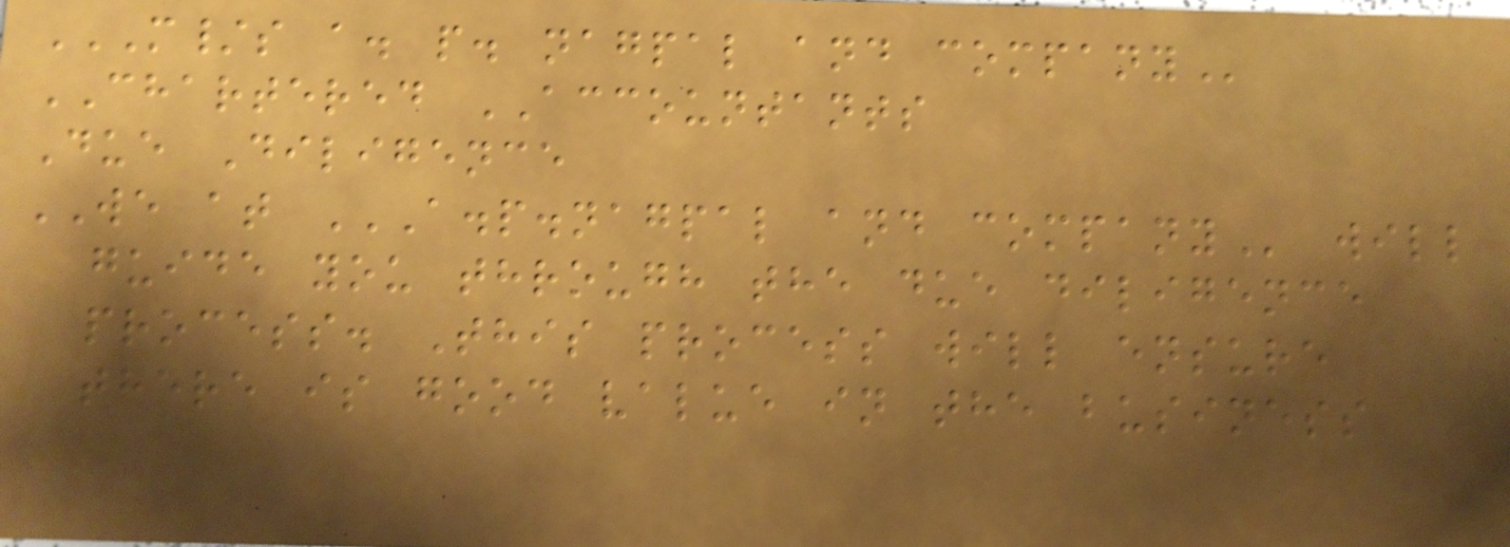M/S A. P. NAGPAL AND COMPANY
CHARTERED ACCOUNTANTS
Due Diligence
WE at A.P.NAGPAL AND COMPANY will
guide you through the due diligence
process. This process will ensure
there is good value in the business
